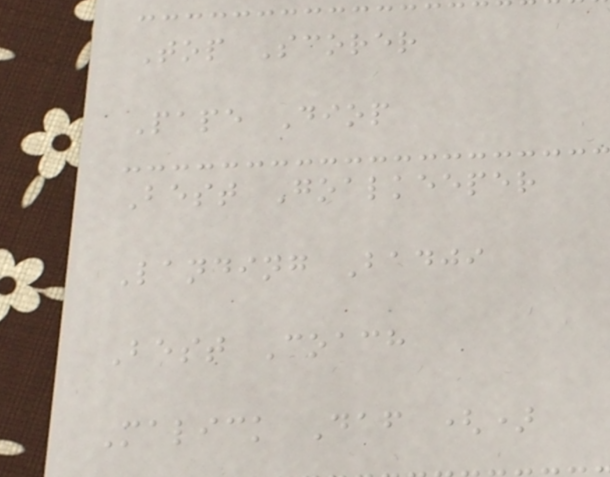Top Scorer
Pape Diop
Best Goalkeeper
Landing Badji
Best Coach
Malick Daf ()
